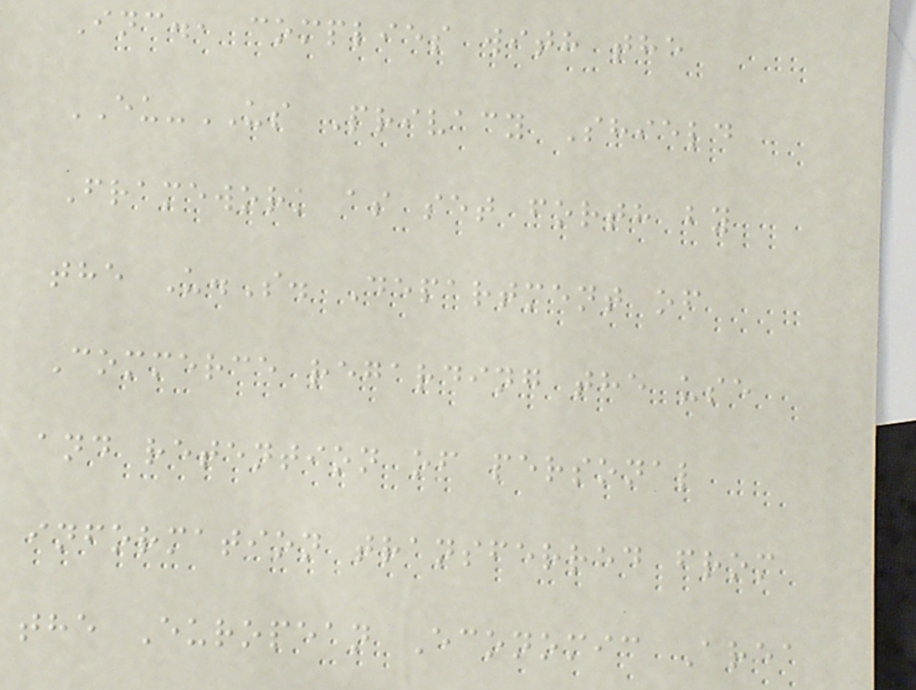Inc., complies with the
EU-US Privacy Shield
Framework as set forth by
the U.S. Department of
Commerce regarding the use
and retention of personal
information transferred from
the European Economic Area
